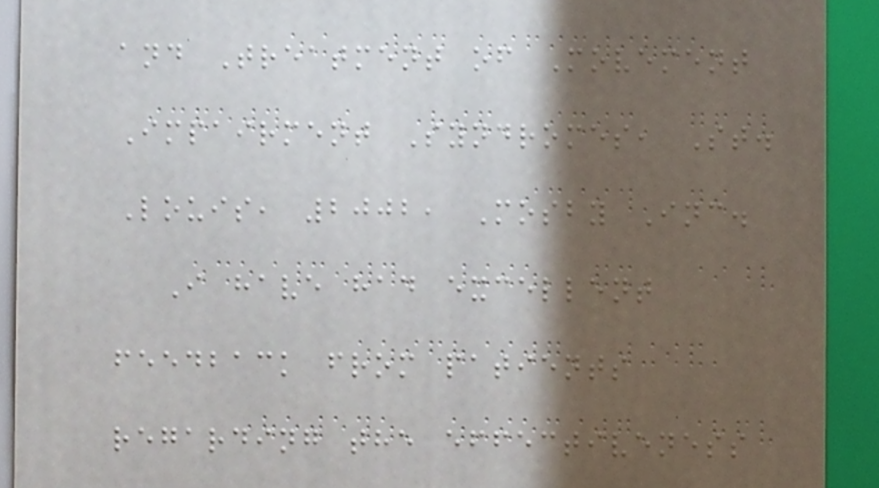and Treatment of Movement
Impairment Syndromes, St.
Louis, 2002, Mosby Inc.
I have had excellent
feedback from patients
regarding the effectiveness
